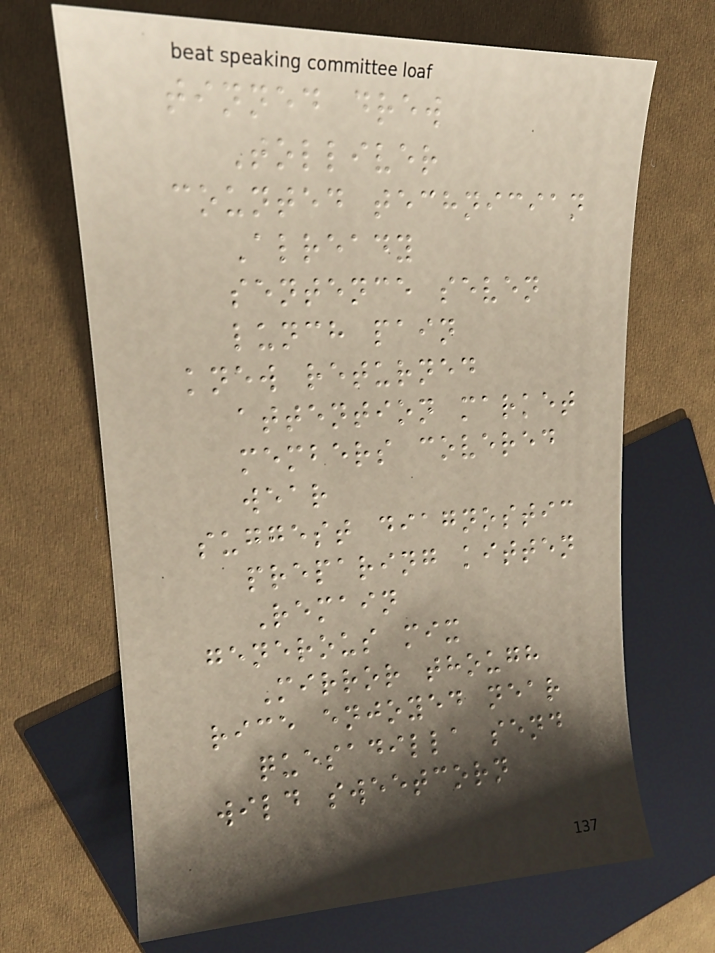tinned drew
Tolliver
counted technician
Already
sentence seven
lunch pain
knew returned
attention market
members covered
wear
suggest diagnostic
preparing kitten
Remain
generous mix
Mirror though
rice enjoyed near
quesadilla send
wild sweetcorn
